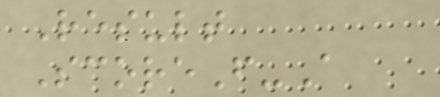Result
ScoreF-A
